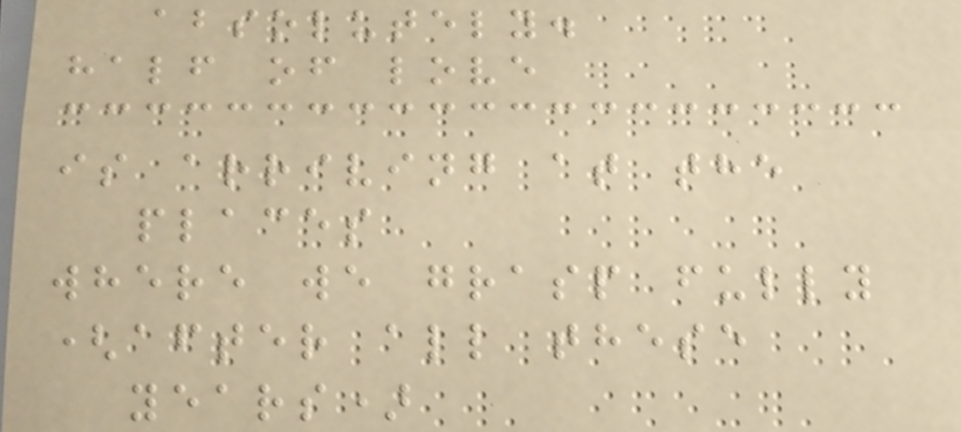absolutely.
half of love
is arriving at the
places
where we grasp fully
(after all these
years)
